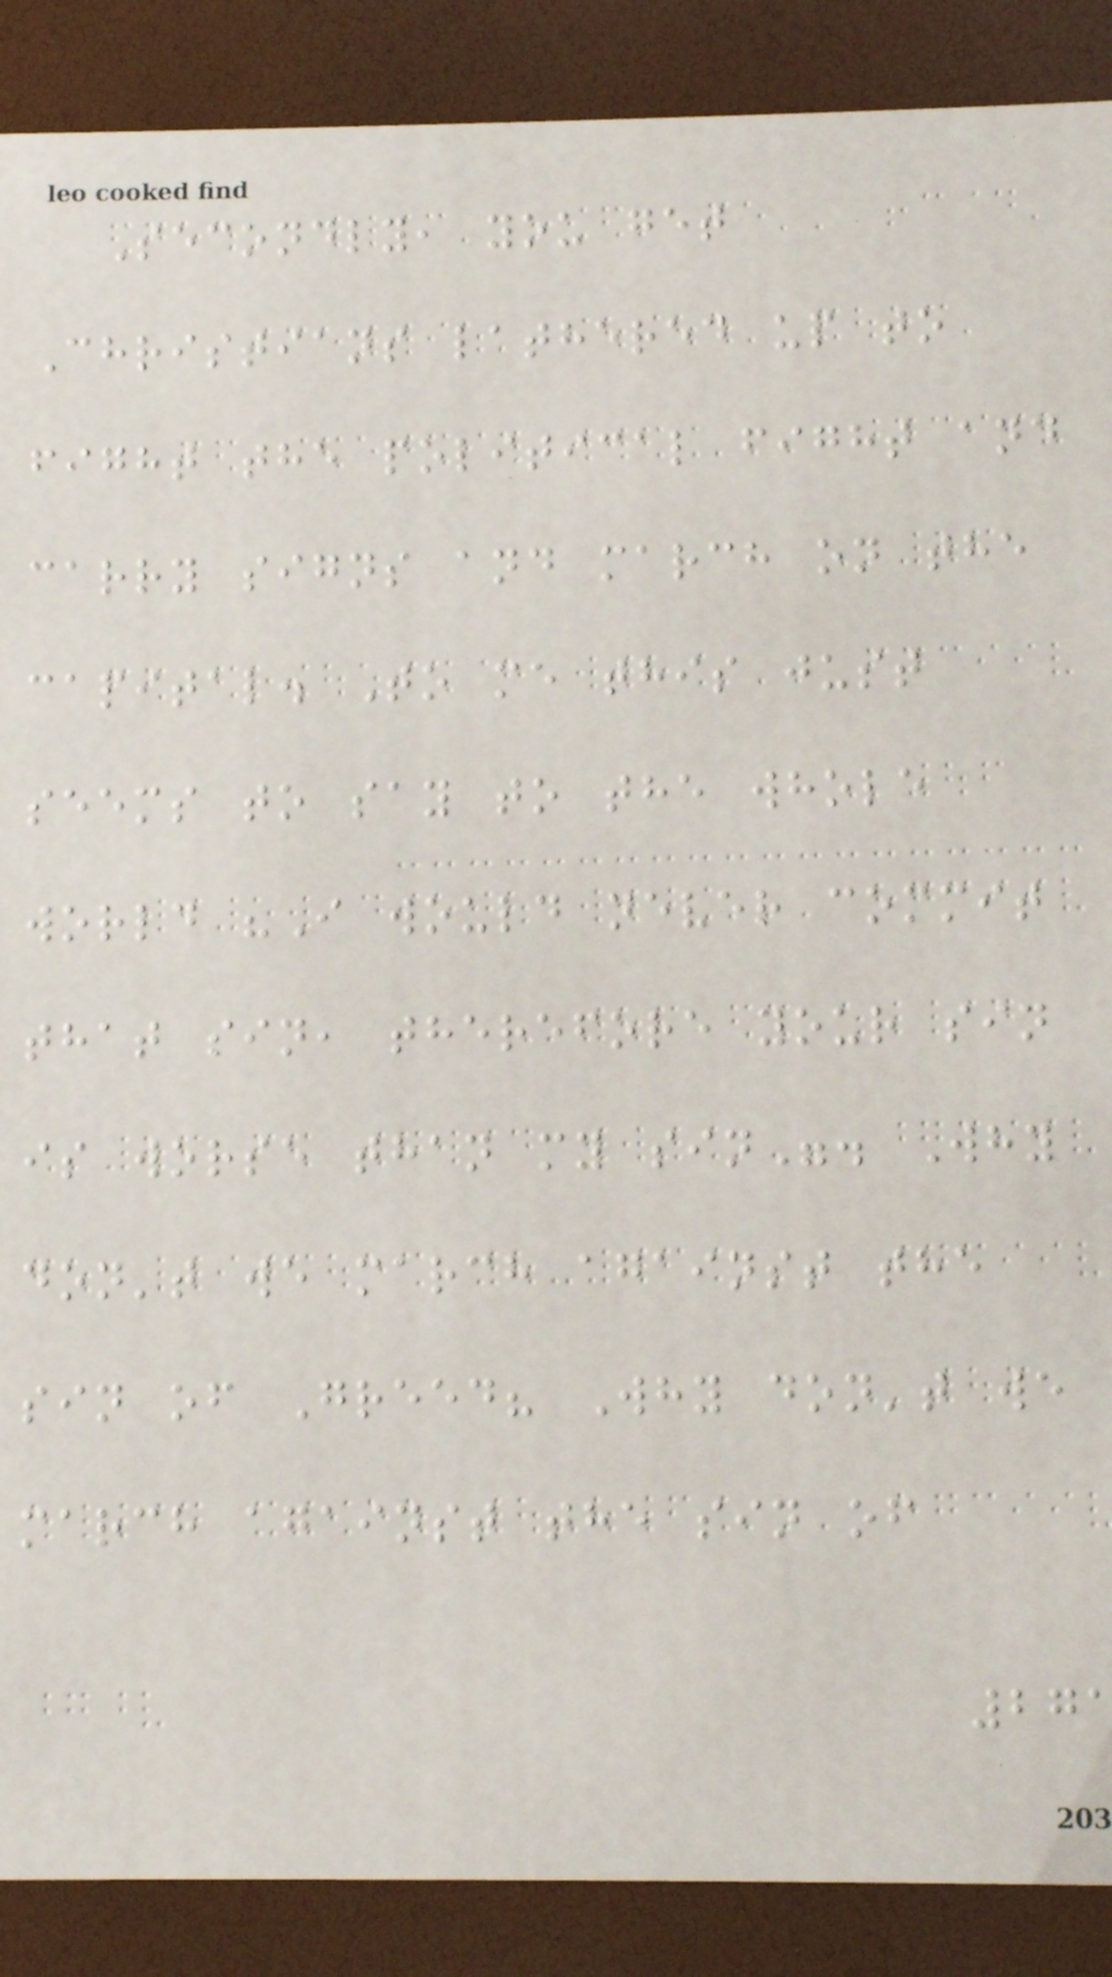Secondly, you get
Christians lathered up to
fight the political fight and
carry signs and march on the
capital. To me this just
seems to say to the whole
world "I would never commit
that sin, therefore your sin
is worse than my sin". Why
don't we march against the
sin of Greed? Why don't we
march against the sin of
